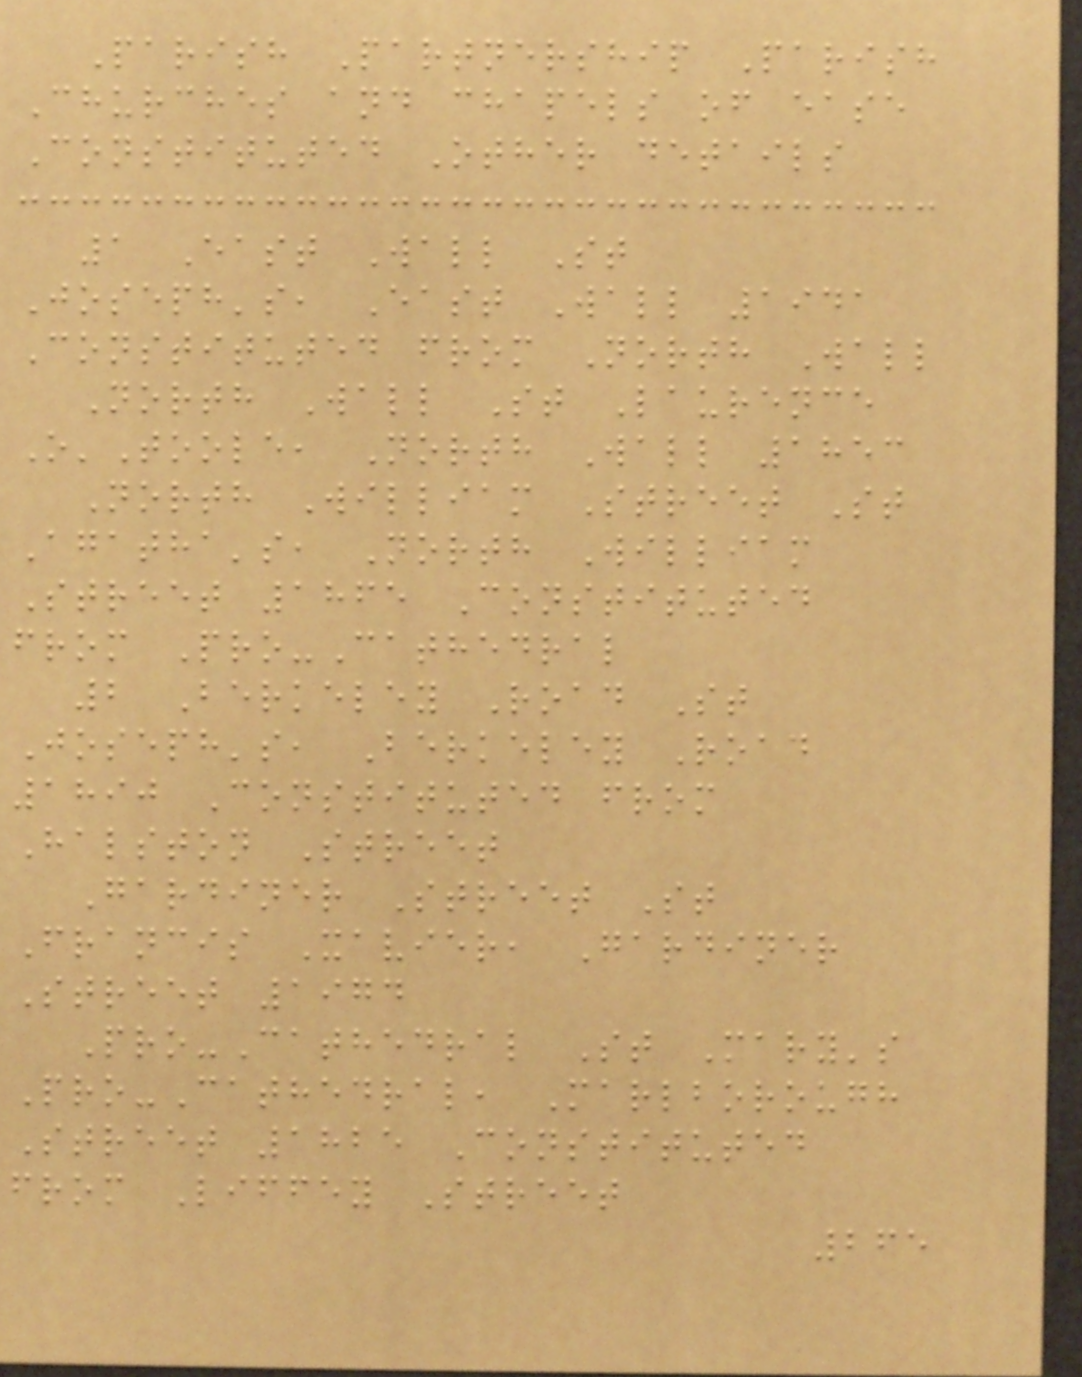Parish Partnership Parish
Churches and chapels of ease
Constituted Other details
1 East Wall St
Joseph's, East Wall 1941
Constituted from North Wall
North Wall St Laurence
O'Toole, North Wall 1853
North William Street St
Agatha's, North William
Street 1865 Constituted
from Pro-Cathedral
2 Berkeley Road St
Joseph's, Berkeley Road
1890 Constituted from
Halston Street
Gardiner Street St
Francis Xavier, Gardiner
Street 1974
Pro-Cathedral St Mary's
Pro-Cathedral, Marlborough
Street 1825 Constituted
from Liffey Street
265
